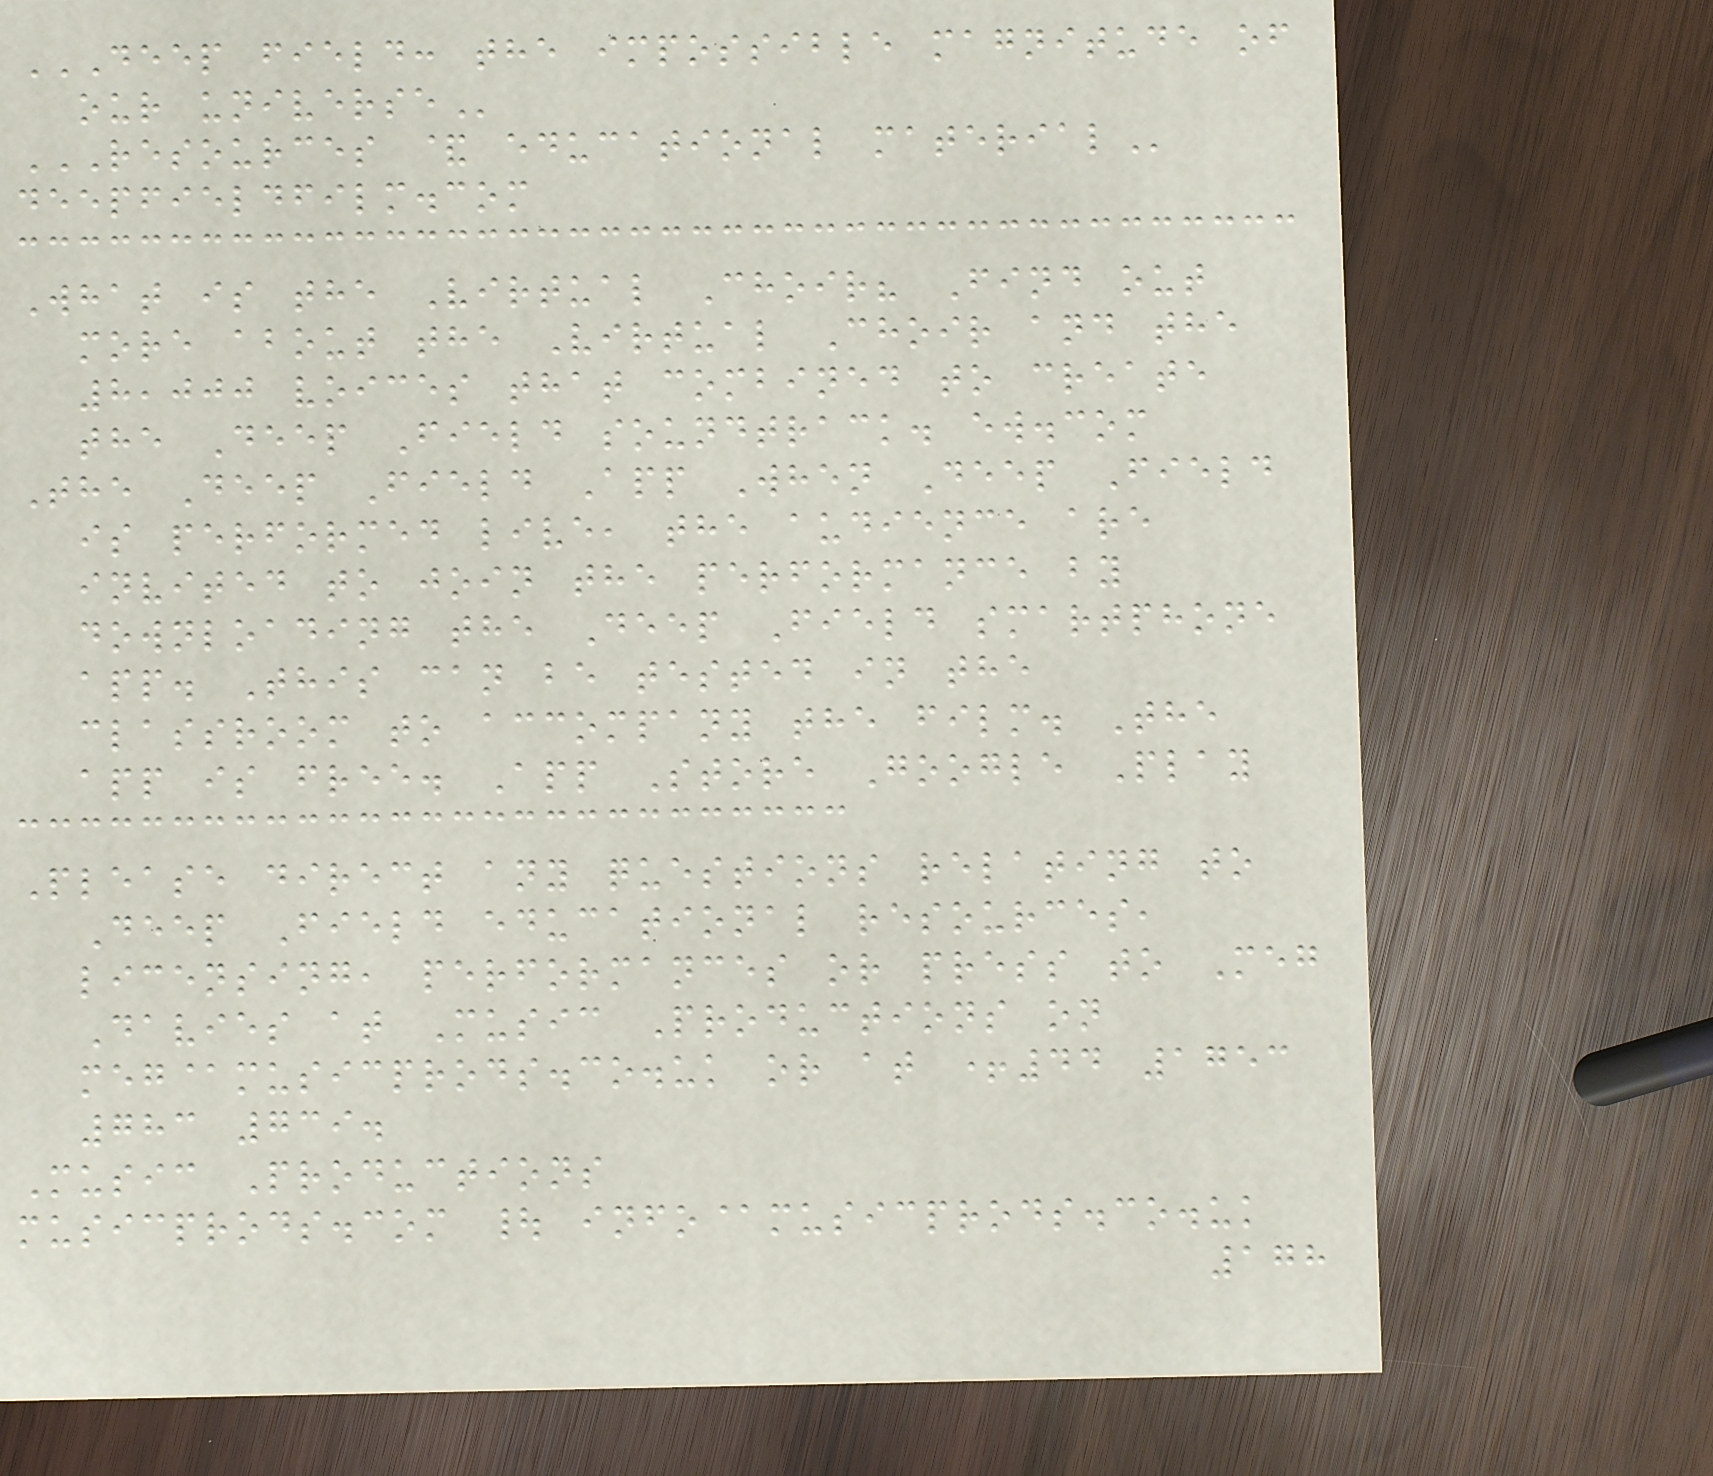DEEP FIELD: THE IMPOSSIBLE MAGNITUDE OF
OUR UNIVERSE
RESOURCES & EDUCATIONAL MATERIAL
deepfieldfilm.com
What is the Virtual Choir? Find out
more about the Virtual Choir and the
8,000 voices that combined to create
the Deep Field soundtrack. ew.com
The Deep Field App When Deep Field
is performed live, the audience are
invited to join the performance by
downloading the Deep Field smartphone
app. This can be tested in the
classroom to accompany the film. The
app is free. App Store Google Play
Please direct any questions relating to
Deep Field educational resources,
licensing, performances or press to Meg
Davies at Music Productions on
meg@musicprods.co.uk or at +44 1753
783 739.
Music Productions
musicprods.com | info@musicprods.co.uk
178
